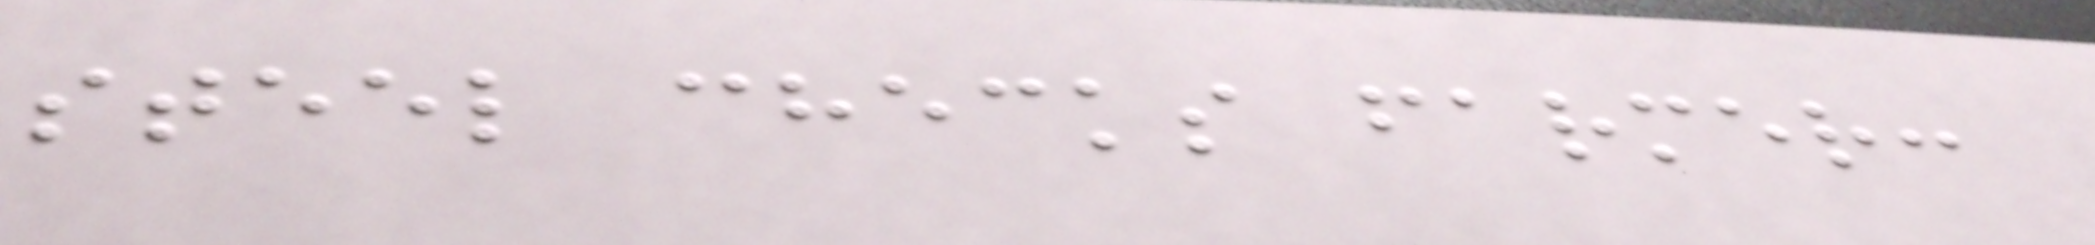steel checks farmer:
